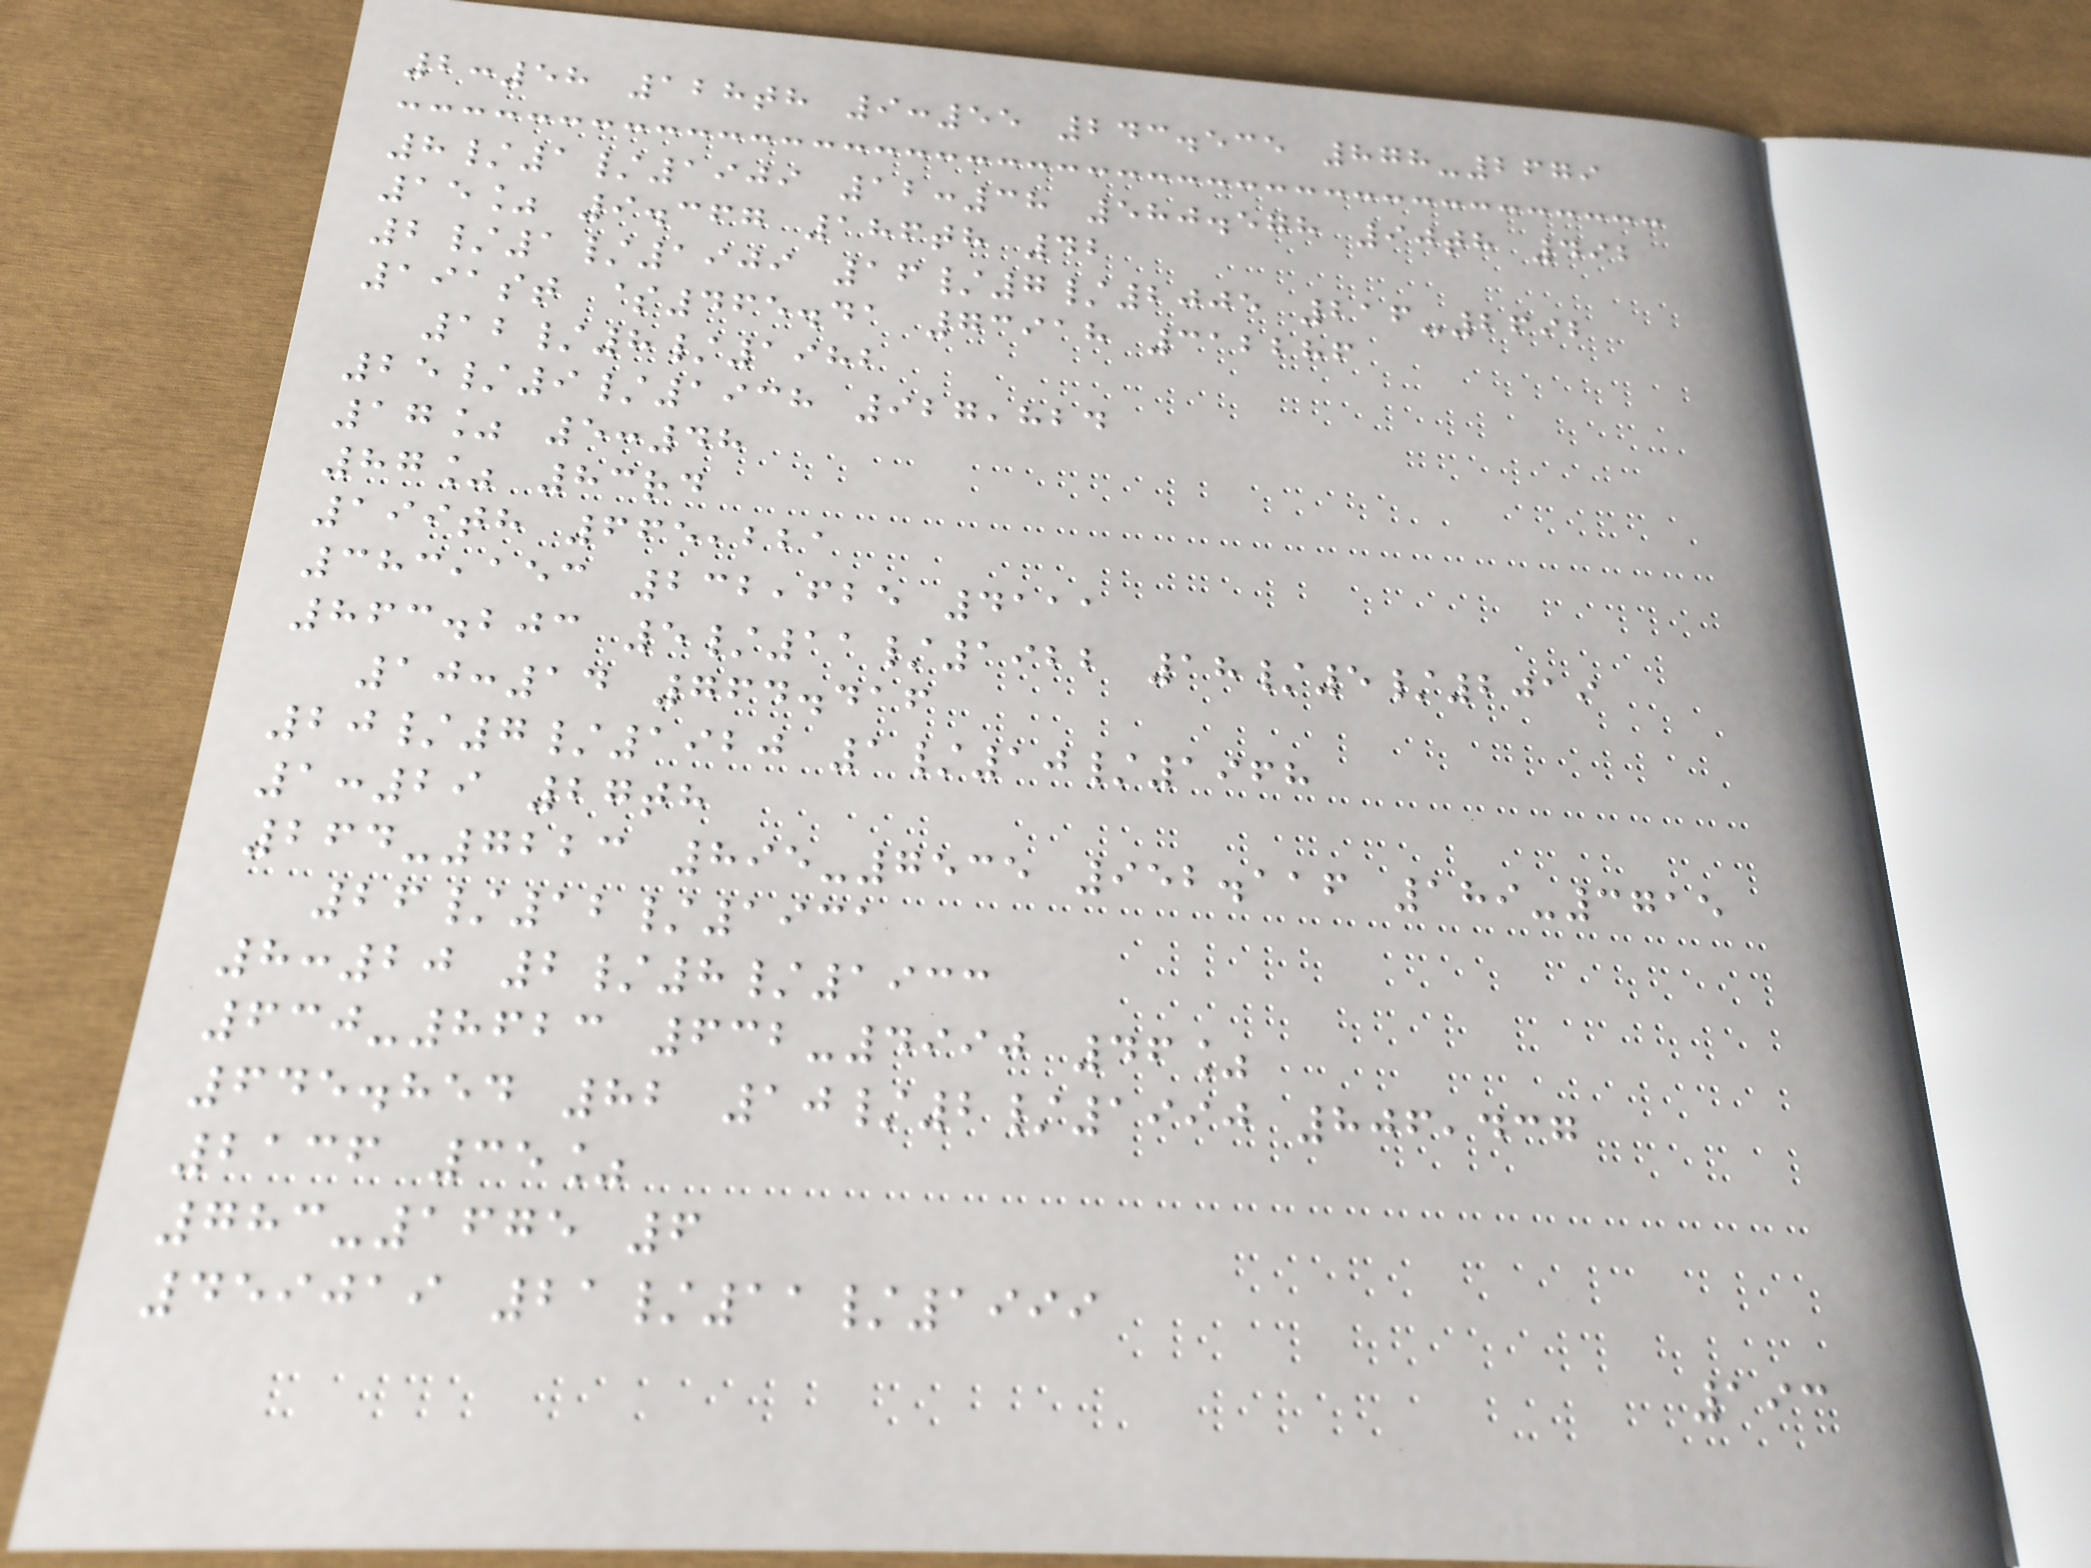2:58 128th 9:55 243.535 878-2679
8/1/1909 12:38 580.578 90th 492
15% 9.367 186th 42
2/1/1909 16/7/2005 216-2692
191st $465.41 73918 312286
12/8/1982
25/9/1938 927,824
17% 5:48
87% 83rd
199th 665,221
383,153 232,625 4111
863.203 5/11/1922 18/5/2019
10:14 764.416
20/7/1920 1/10/1968
1:29 27th
264-7223 895-7535 952.116 189-3715
26/12/1931
8:20 2/8/1933
630-8623 632-4990 46%
645.854 82 10/2/1990 806,437
2136 35%
783-1675 6
459019 21/11/1999
193
